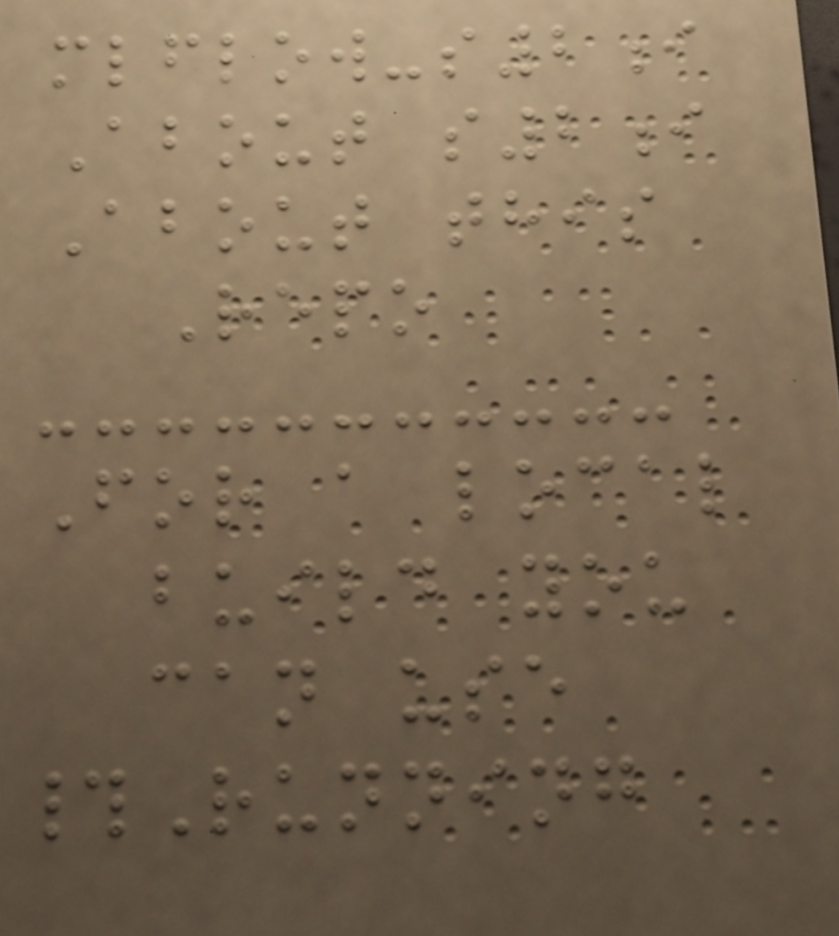mlflow-s2i
About s2i
About this
Repo
For a local
build you
can use
#Running
